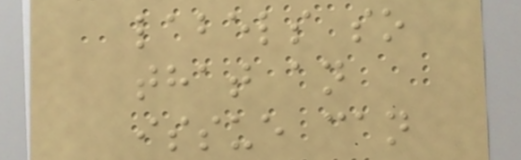labels so
that an
issue can
